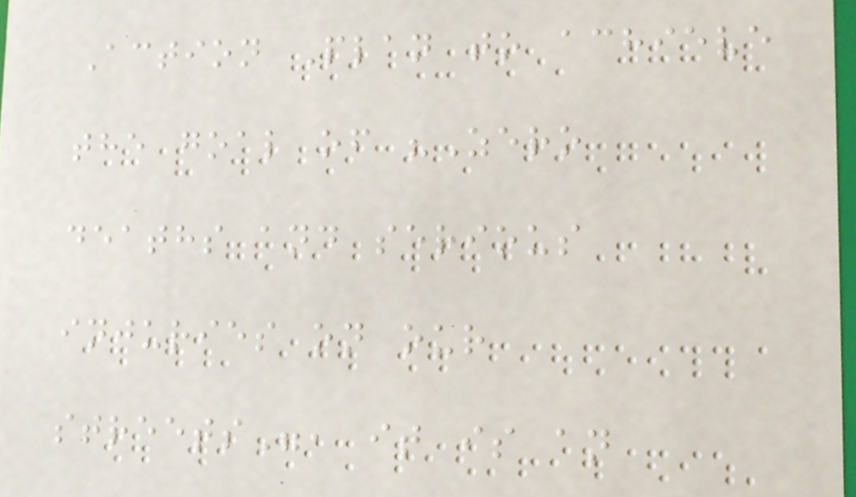Action Plan to achieve
the goal of "Zero
deaths and serious
injuries on our
streets", it is an
